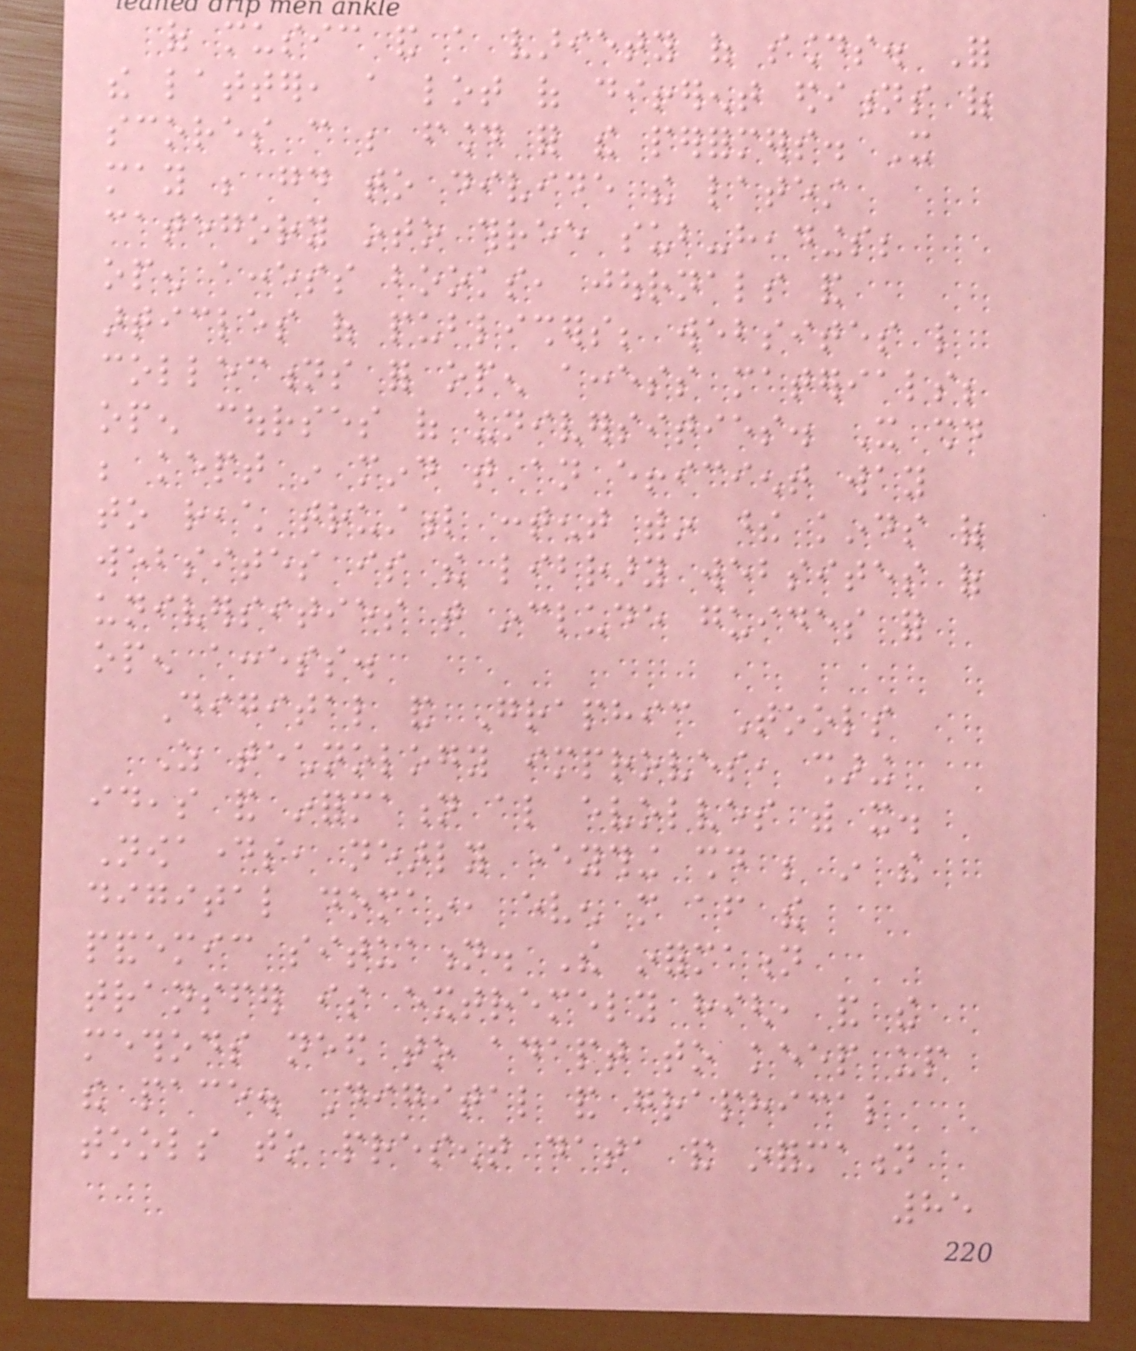of music and a variety of sounds. For
the latter, a lot of different editions of
scores can be found for the performers. It
may be good to divide the latest
category into three sub-headings;
open access books, journals and
articles of publishers; websites like
collections for open access materials;
open courses of universities. It should
be kept in mind that an efficient way
to reach trustful content within these kinds of
websites is the library websites of
universities that include guides for
open access.
Digital and Graphic Tools
As technology improves, sharing
ideas and information also evolves with it.
Nowadays, nearly everything should be in the
digital domain, even more after the
pandemic situation. The information
transfer is extremely high, and the
methods need to adapt to keep up
the pace. Digital and graphical
tools to present data and information
85
